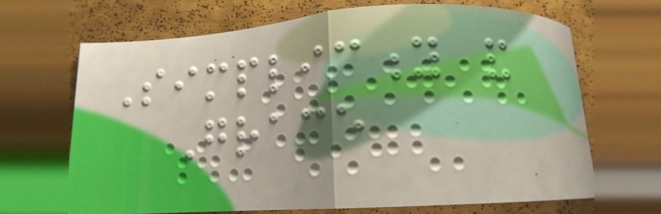Simplicity and
Grace
